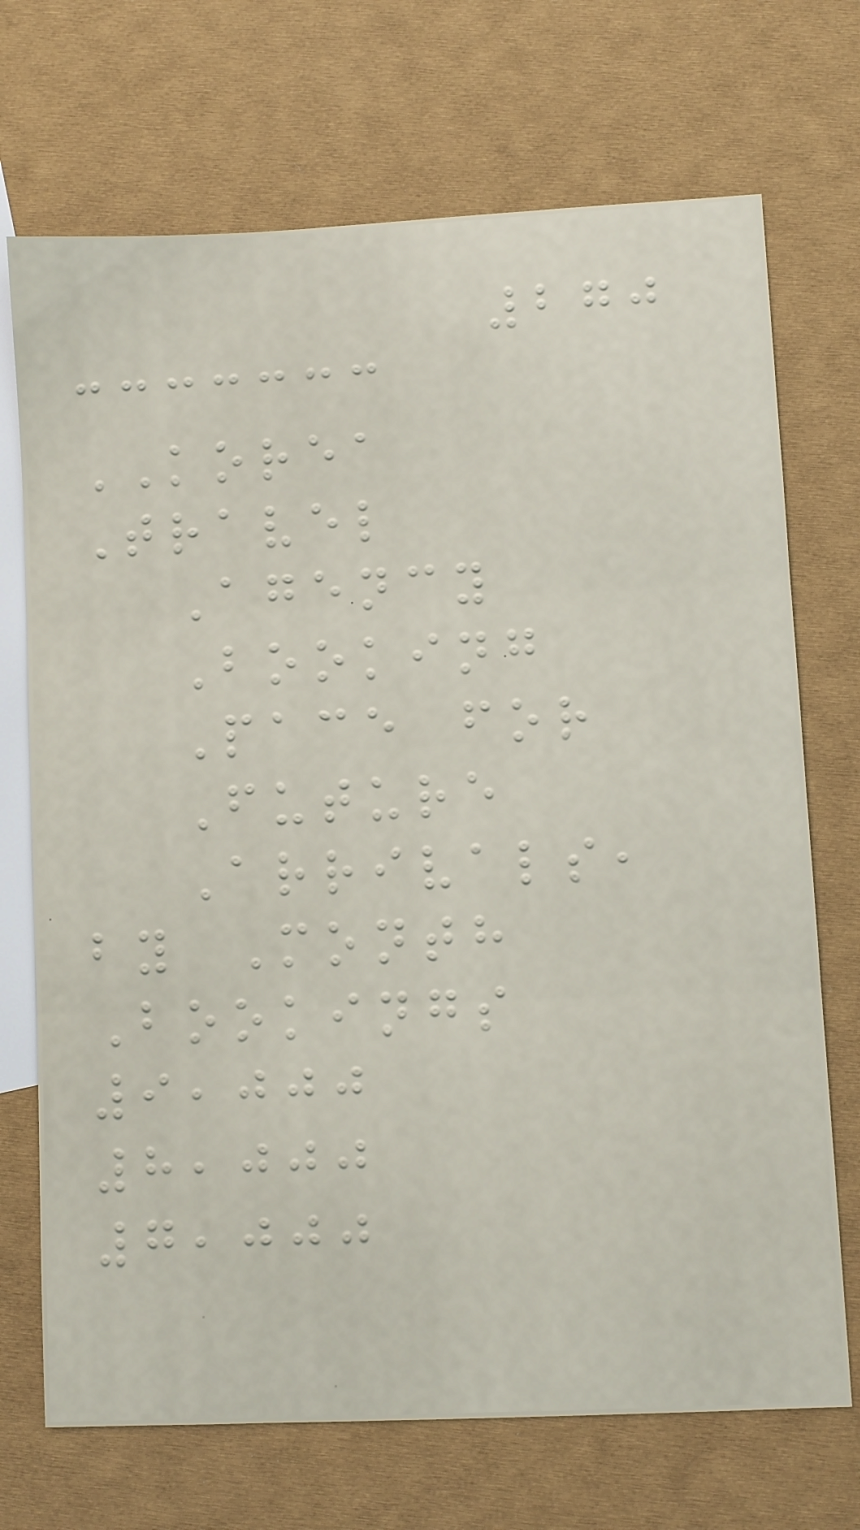270
KOREA
Travel
Agency
Booking
Pace for
Future
Arrivals,
by Month
Bookings
9,000
8,000
7,000
